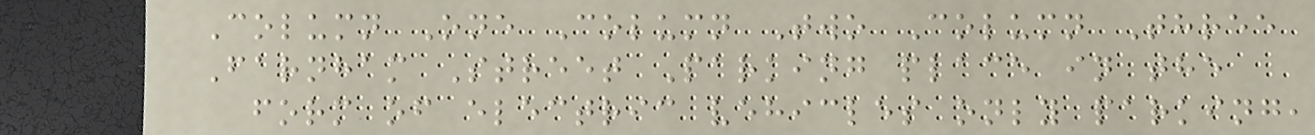Column One Column Two Column Three
Farnham Street Parking place in the
form of electric vehicles only parking,
